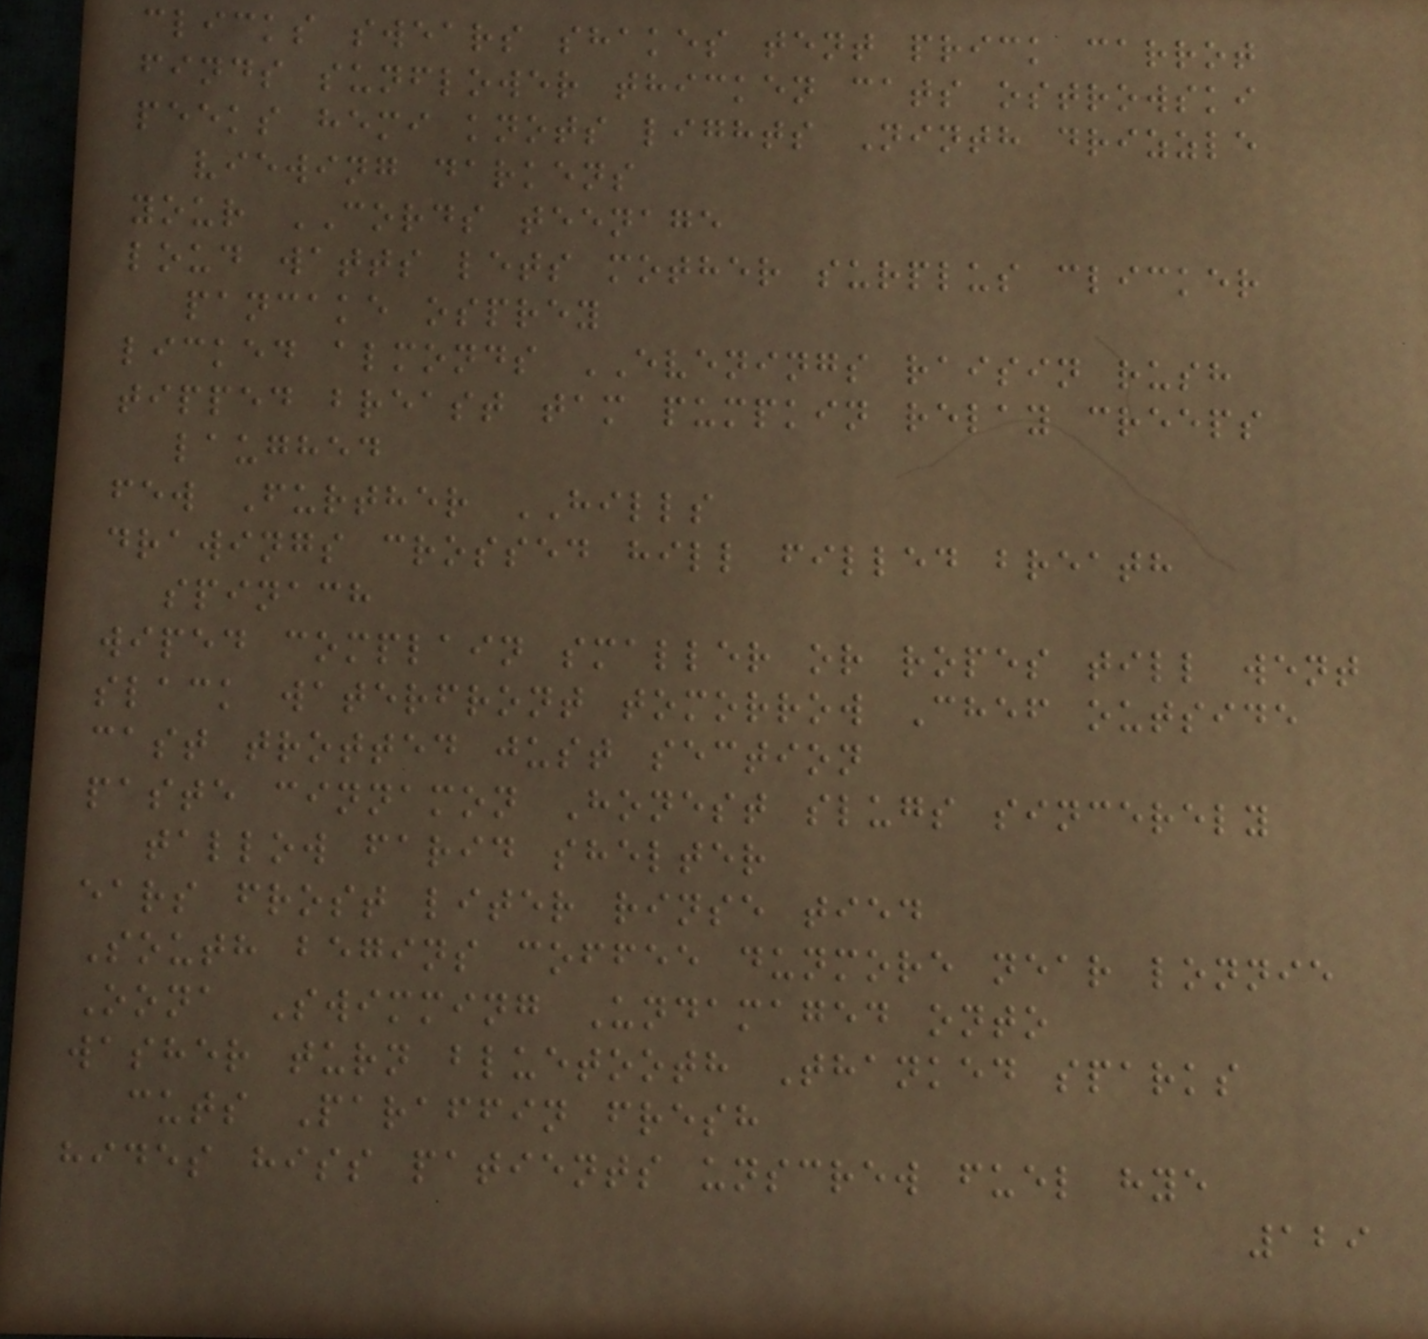clicks swears shakes tent prick carrot
finds sunflower thicken cats ostrowski
peeks hemi knots lights Ninth drizzle
viewing darkens
your CORDS teenage
loud watts lets mother surplus clicker
pancake osprey
licked almonds EVENINGS raisin rush
tipped breast tam pumpkin relay creeps
laughed
few Further HILLS
drawings crossed hill filled breath
spinach
wiped complain smaller or ropes till went
slack waterfront tomorrow Chef outside
cast trotted just section
paste cinnamon Honest slugs sincerely
tallow farid shelter
ears frost liter rinse tied
South begins coffee dunmore near lonnie
Oona Swimming Undamaged onto
washer turn bluetooth Thanked sparks
cuts Paraffin fresh
hides hiss patients unscrew fuel hye
129
